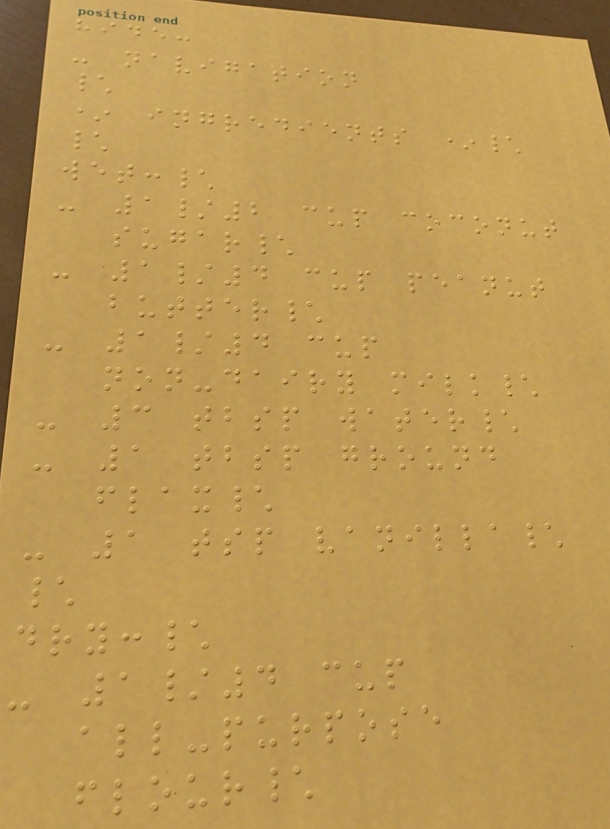hide:
- navigation
\
* ingredients *\
\
wet:\
- 1/2 cup coconut
sugar\
- 1/4 cup peanut
butter\
- 1/4 cup
non-dairy milk\
- 3 tbsp water\
- 1 tbsp ground
flax\
- 1 tsp vanilla\
\
dry:\
- 1/4 cup
all-purpose
flour\
